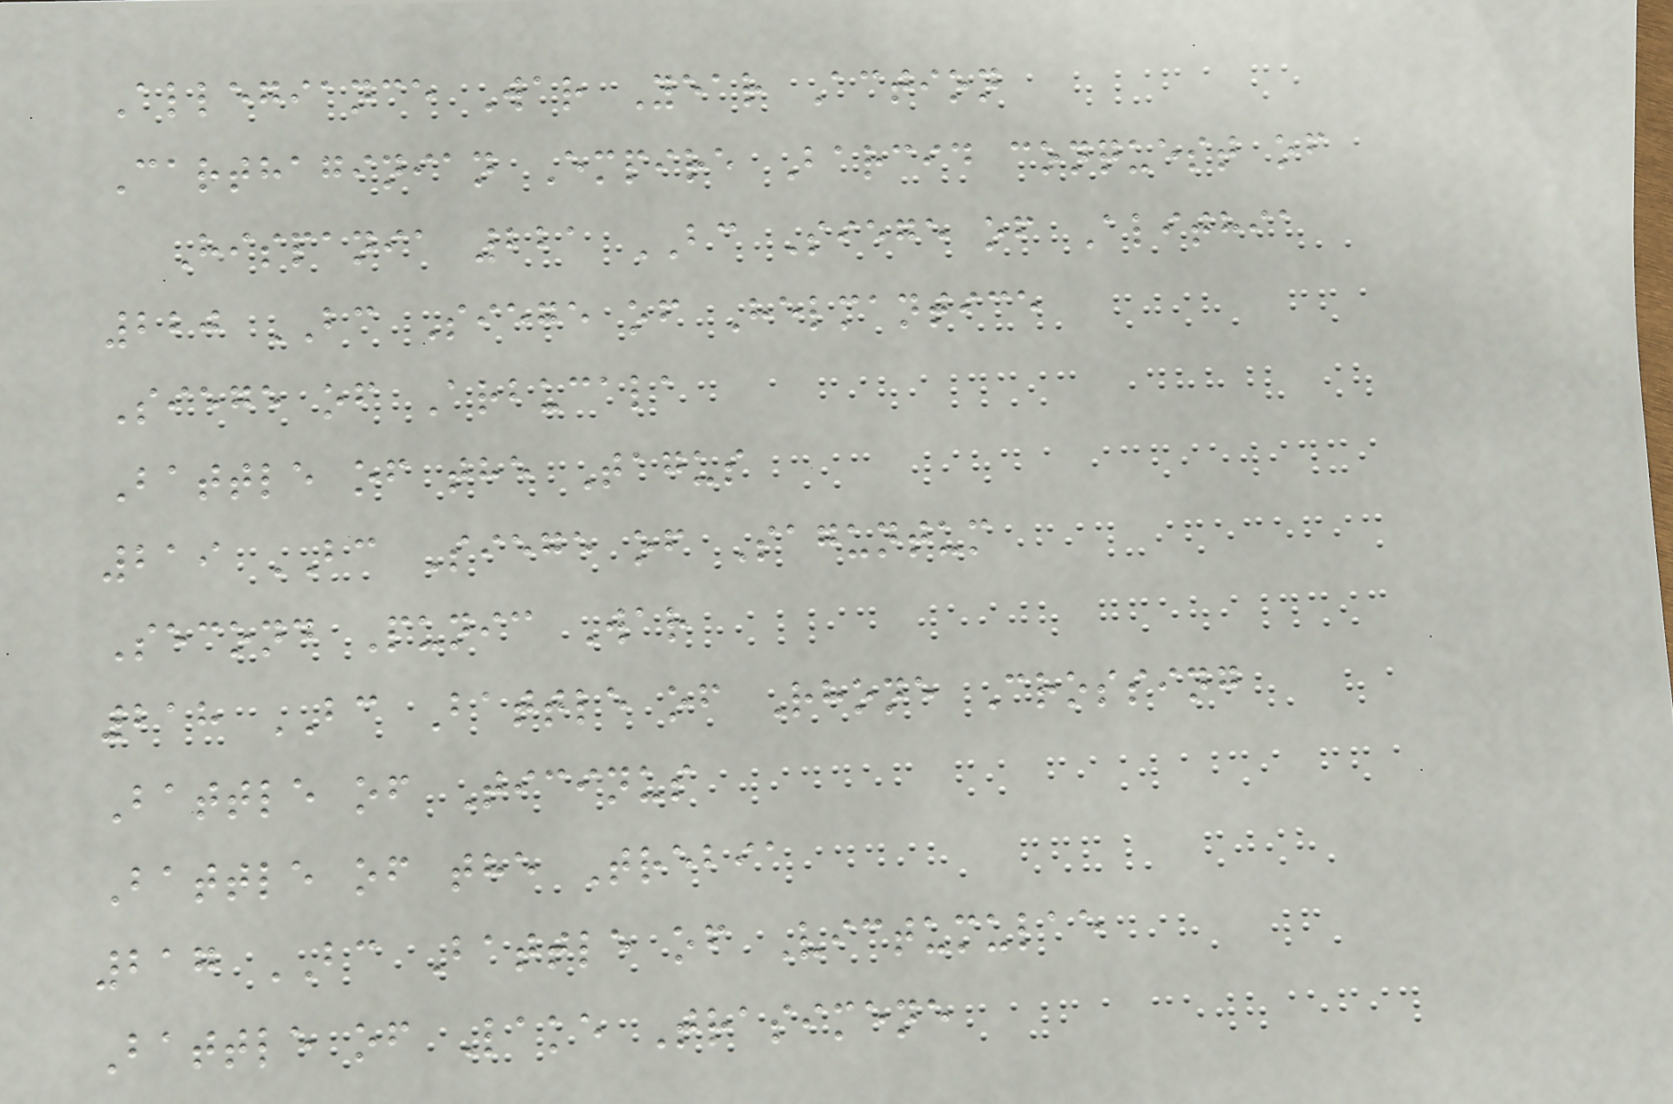Allegiance War Year Action
Carthaginian Empire Barcid conquest of
Hispania 221 BC Siege of Alithia
220 BC Siege of Helmantice
Siege of Arbucala
Battle of the Tagus
219 BC Siege of Saguntum
Second Punic War
218 BC Battle of Rhone Crossing
Battle of Ticinus
Battle of the Trebia
217 BC Battle of Victumulae
Battle of Lake Trasimene
